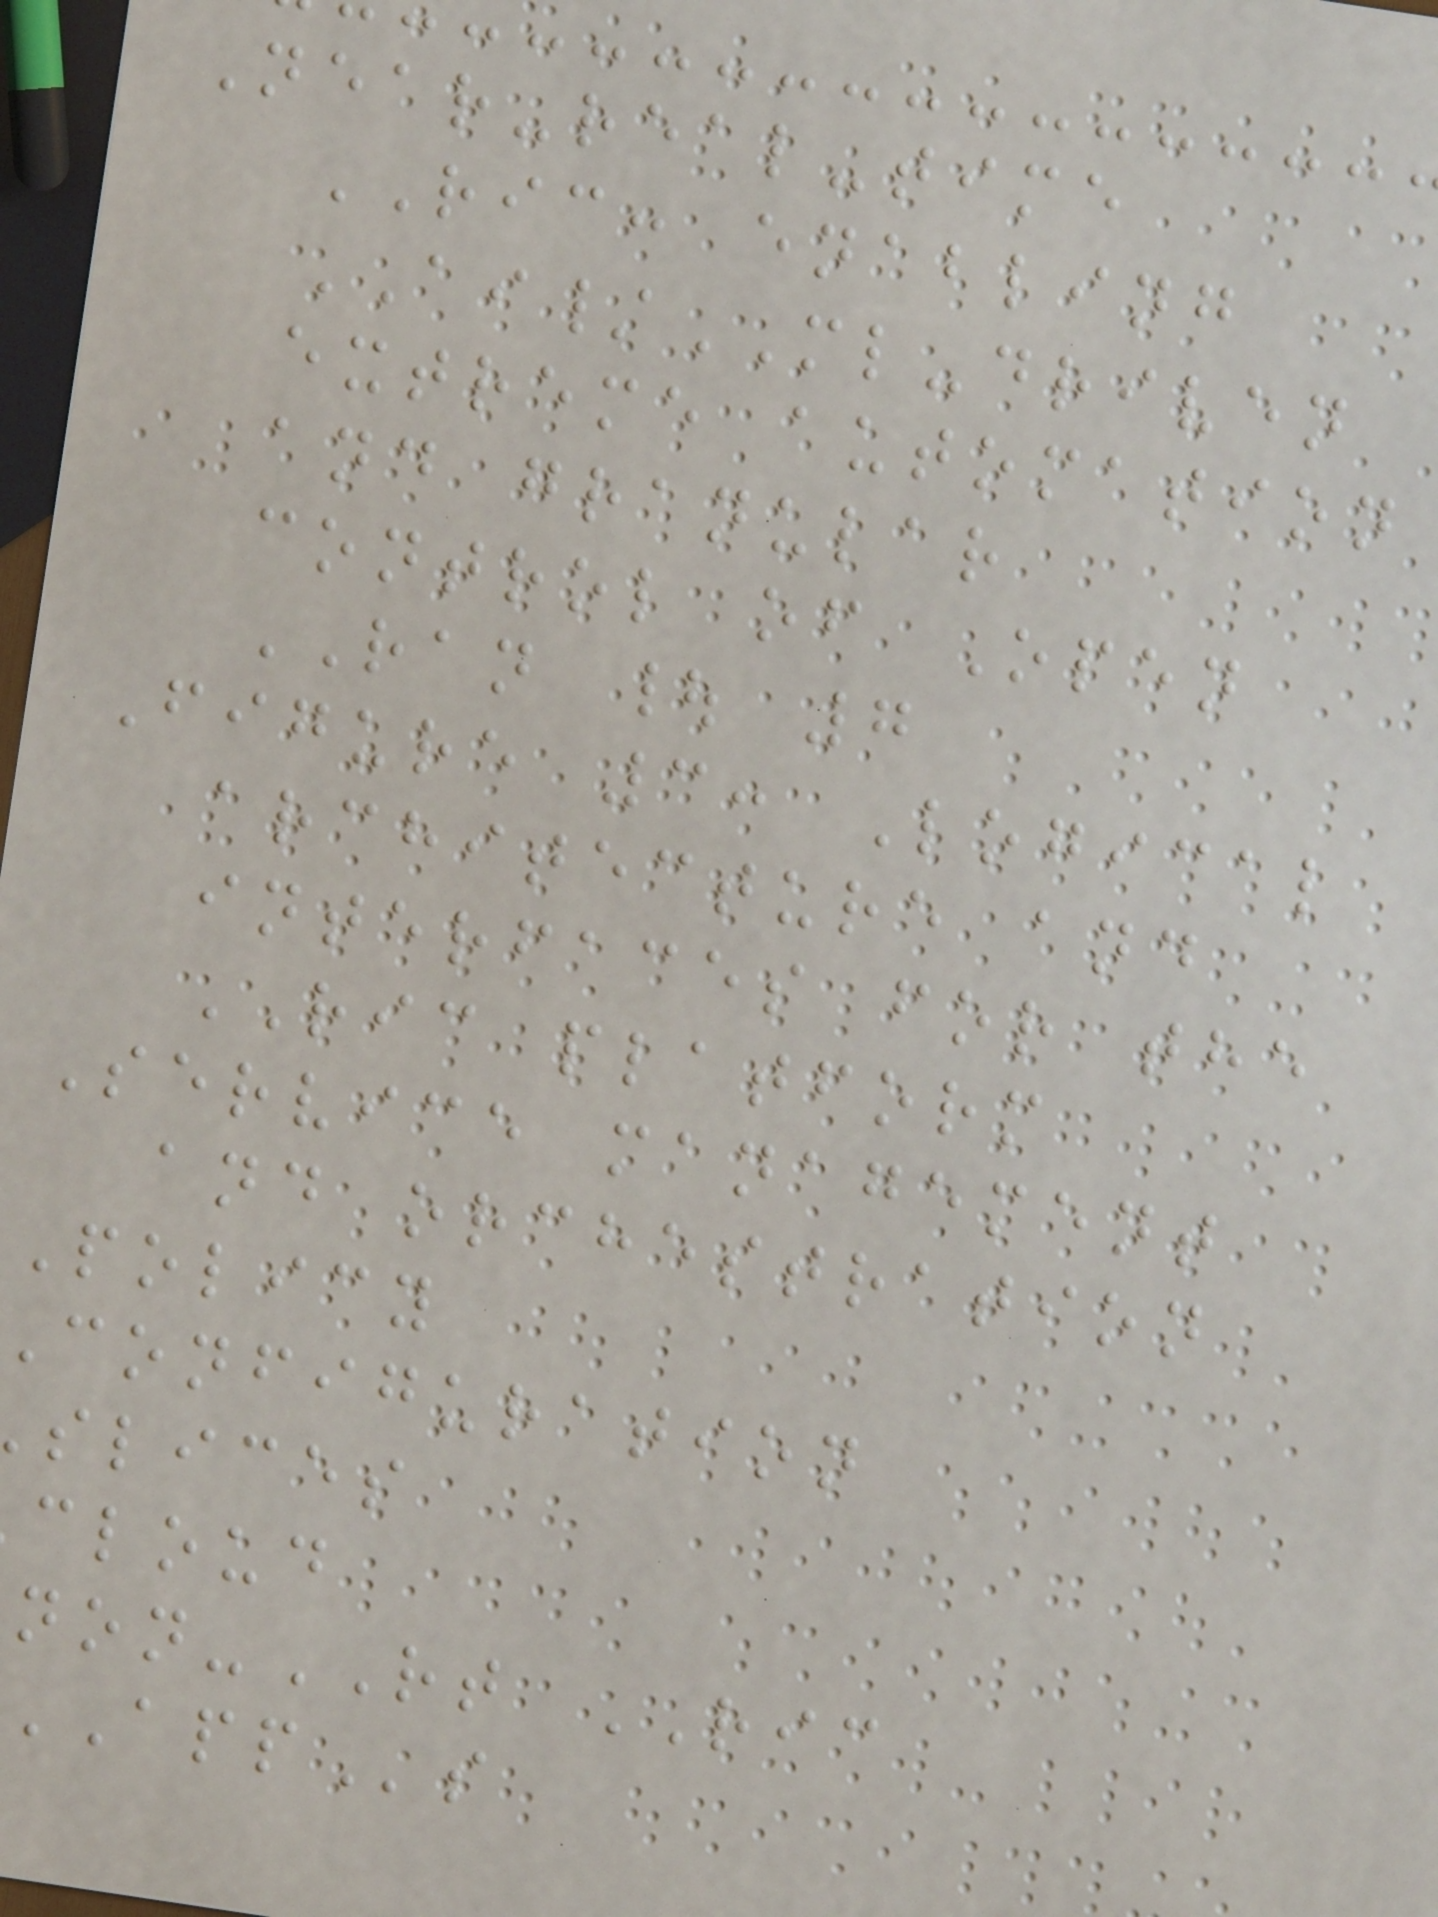Near-real-time
RIC: enabling
AI/ML-driven
extreme automation
and granular
control of Open
RAN | 7
Figure 3: Logical
architecture and
interfaces for the
RIC platform
Service management
and orchestration
Policy
configuration
slices
cloud
on-RT RIC
APPs
